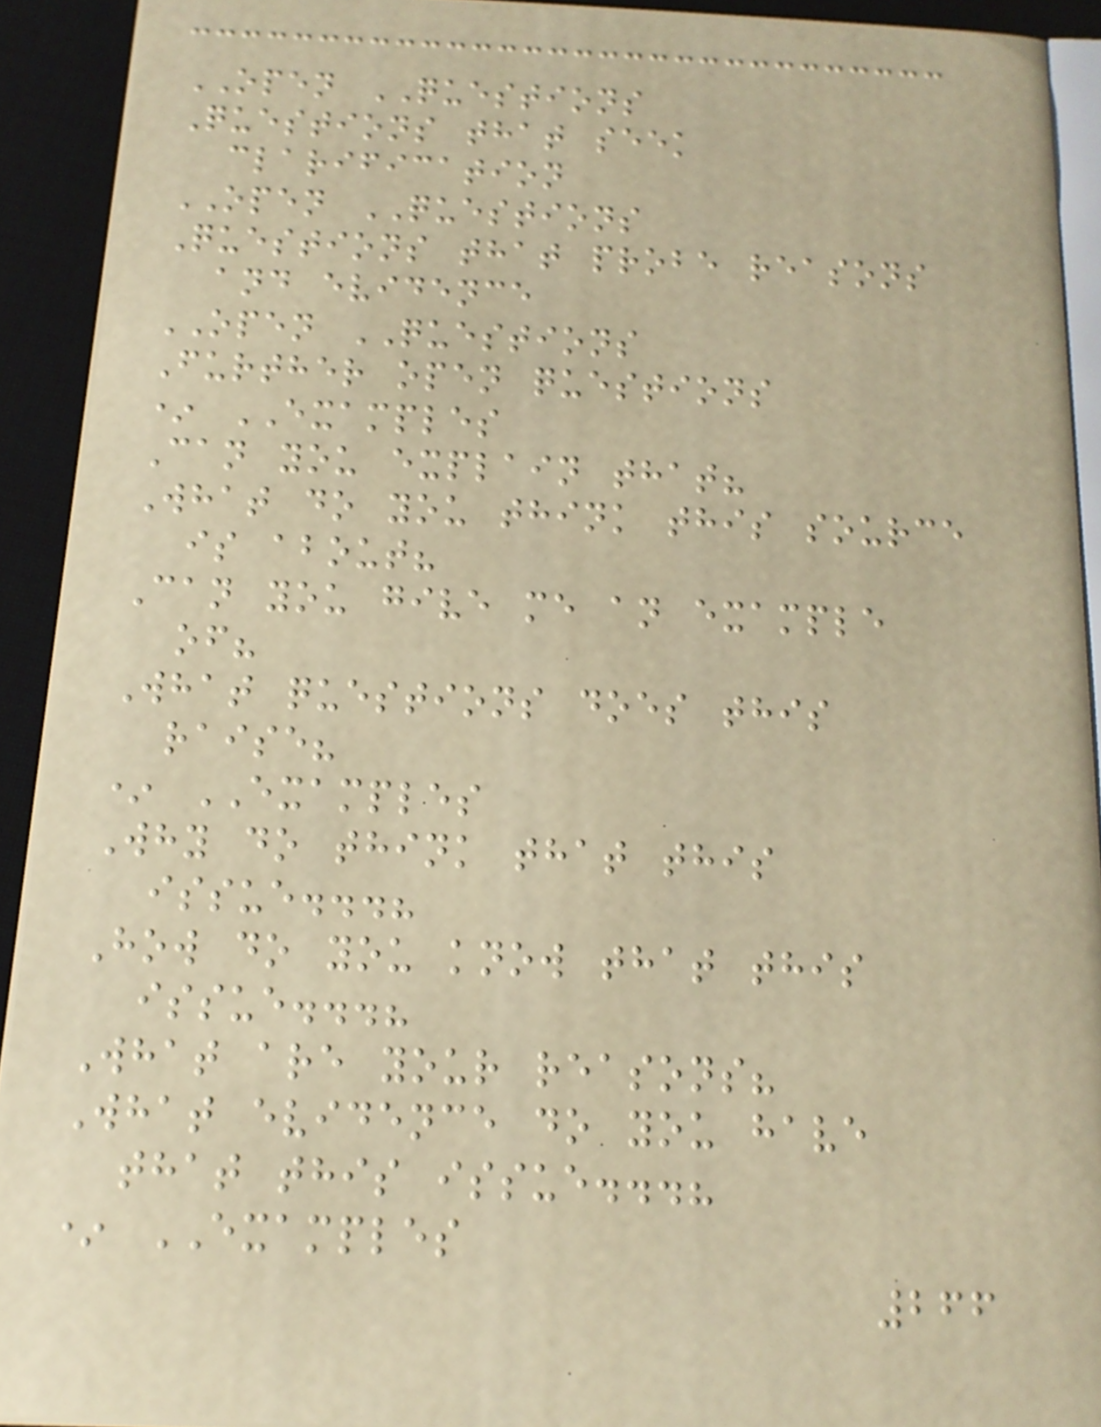OPEN QUESTIONS
Questions that seek
clarification
OPEN QUESTIONS
Questions that probe reasons
and evidence
OPEN QUESTIONS
Further open questions
* EXAMPLES
Can you explain that?
What do you think this source
is about?
Can you give me an example
of?
What questions does this
raise?
* EXAMPLES
Why do think that this
issue...?
How do you know that this
issue...?
What are your reasons?
What evidence do you have
that this issue...?
* EXAMPLES
266
